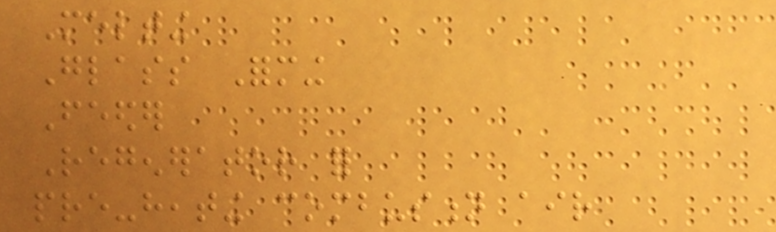Melting
Glass Forming
Feeder
Regenerator for
pre-heating combustion air
